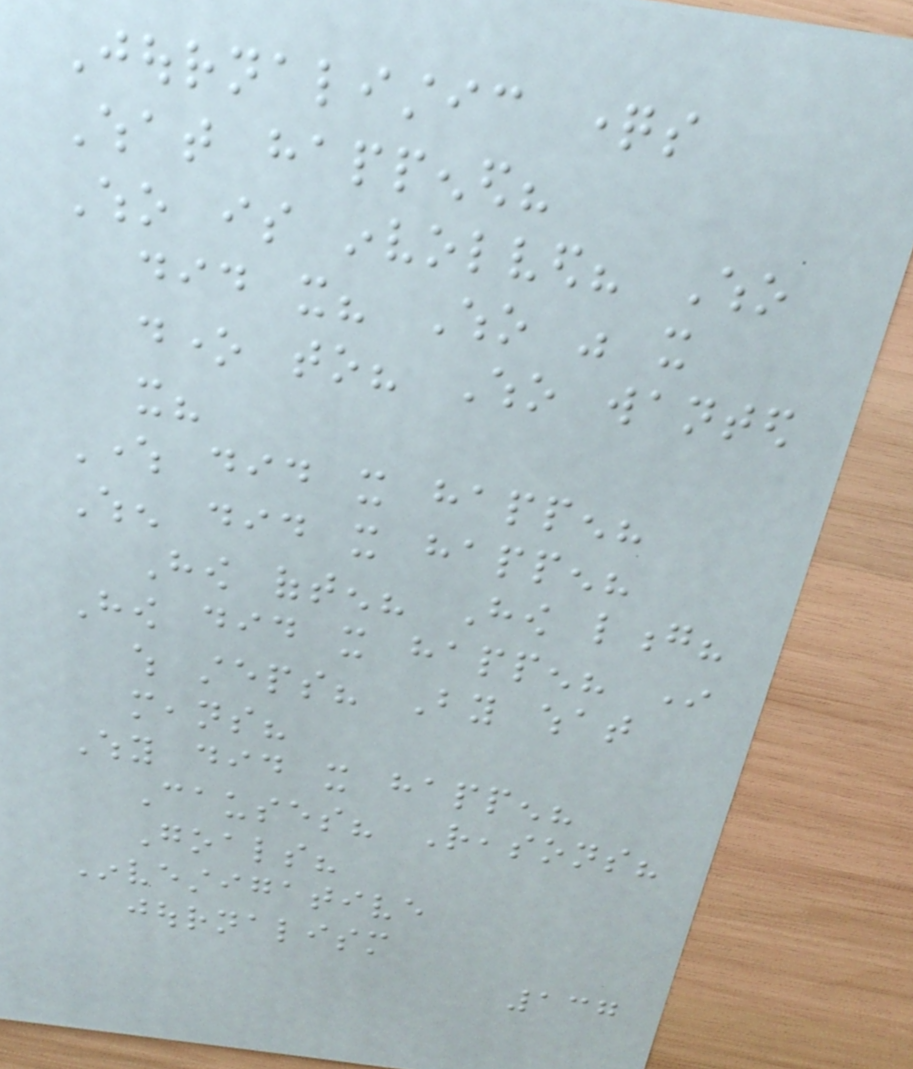Journalistic questions
What happened?
Who is involved? Who
did it? Who was it
done to? Who wanted
it?
Where did it happen?
When did it happen?
How often? How long?
How did it happen? In
which steps? By what
means?
Why did it happen?
Causes? Reasons?
Goals?
Investigative
journalism
137
